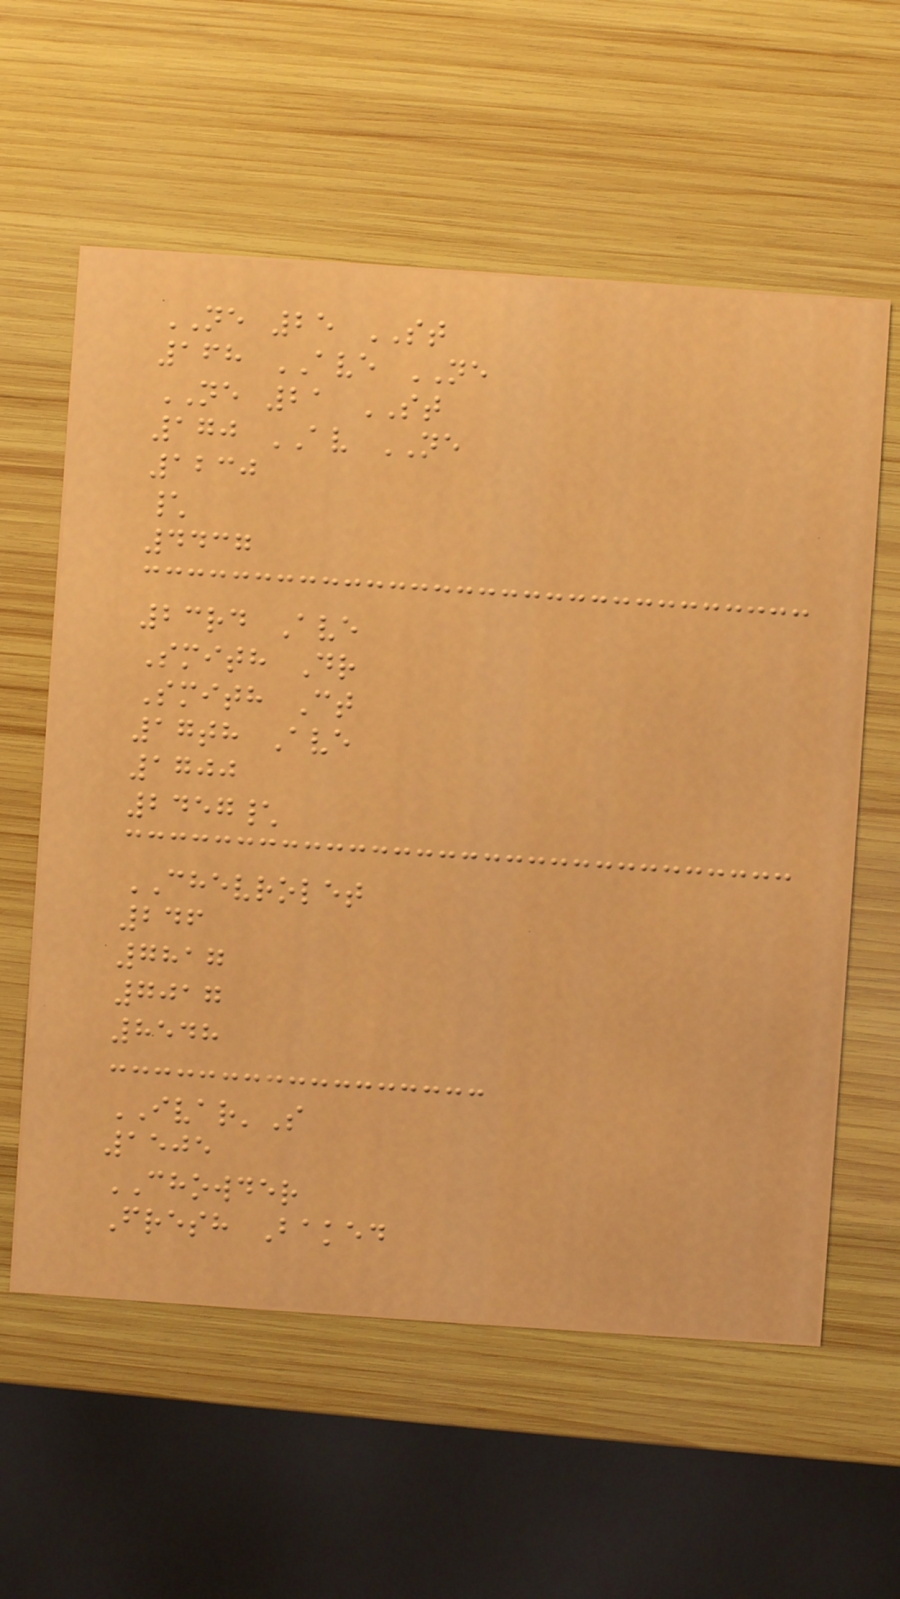NE 25 ST
168 AVE NE
NE 21 ST
170 AV NE
1230
\
4437
23rd Ave
Smith Dr
Smith Ct
17th Ave
1700
2457\
CHEVROLET
246
7817
7017
8548
IVAR'S
1505
CHOWDER
Fresh Baked
